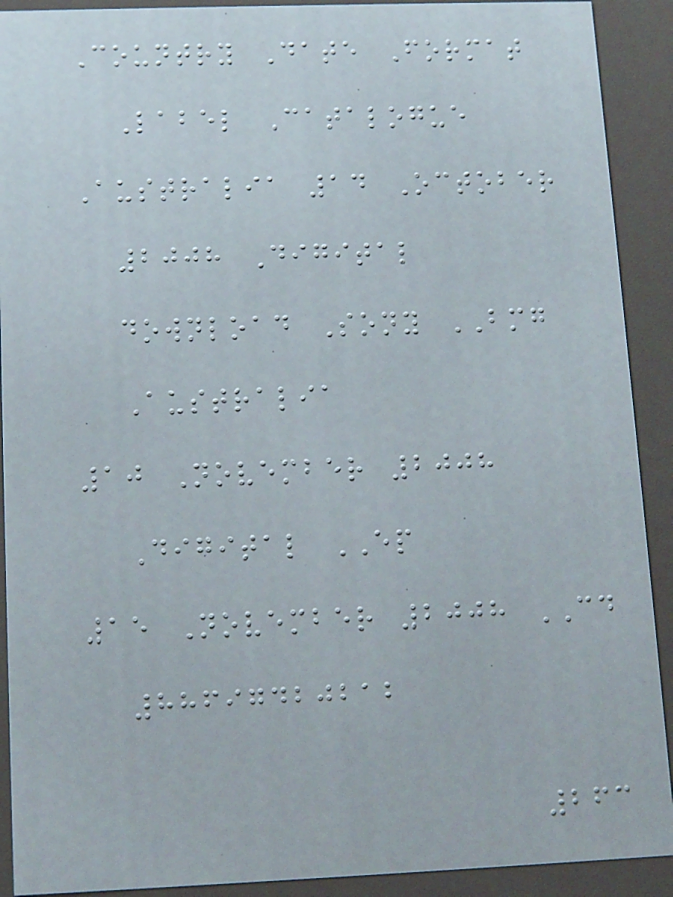Country Date Format
Label Catalogue
Australia 14 October
2008 Digital
download Sony BMG
Australia
10 November 2008
Digital EP
15 November 2008 CD
88697420212
263
